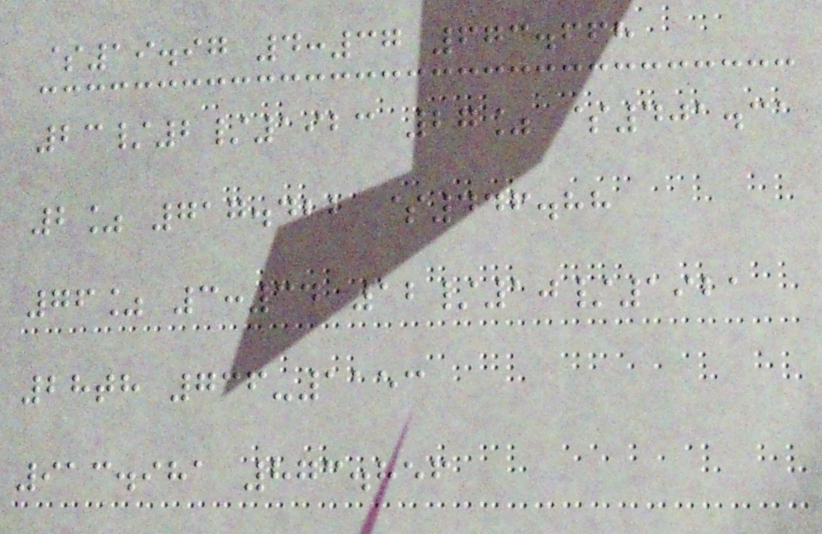$19.97 4:37 673.668
23/2/1923 27% $401.31
2% 717.422 $446.88
76% 3:34 12/10/1921
28th 736-1153
913.981 873.856
